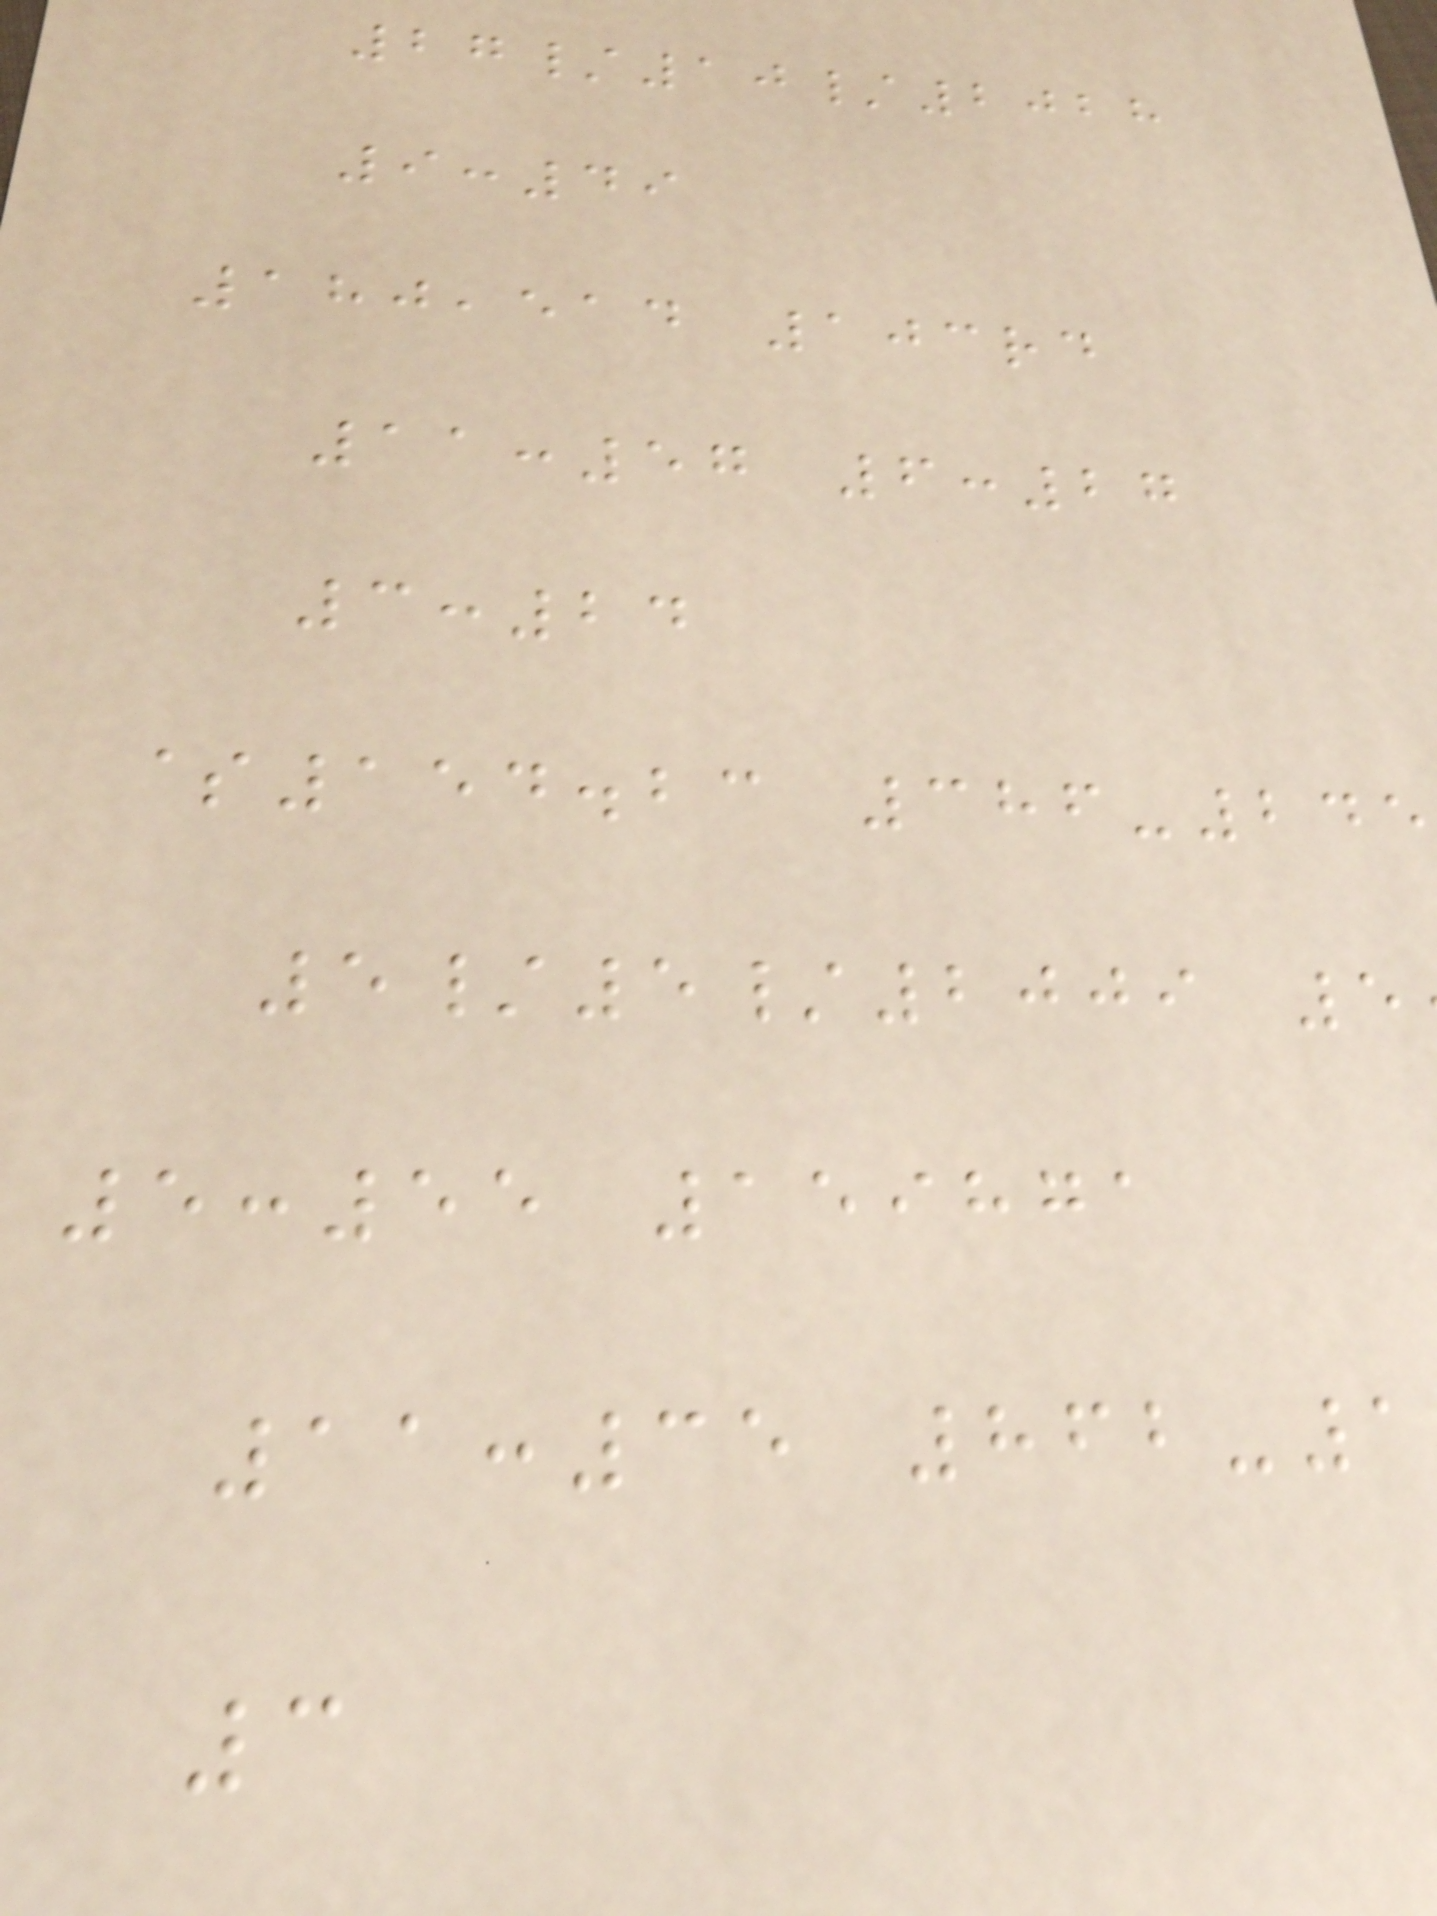27/10/2028
9:49
180,514 103rd
11:57 6:27
3:24
$154.23 386-245
5/5/2009 5
5:55 159871
11:35 862-1
3
